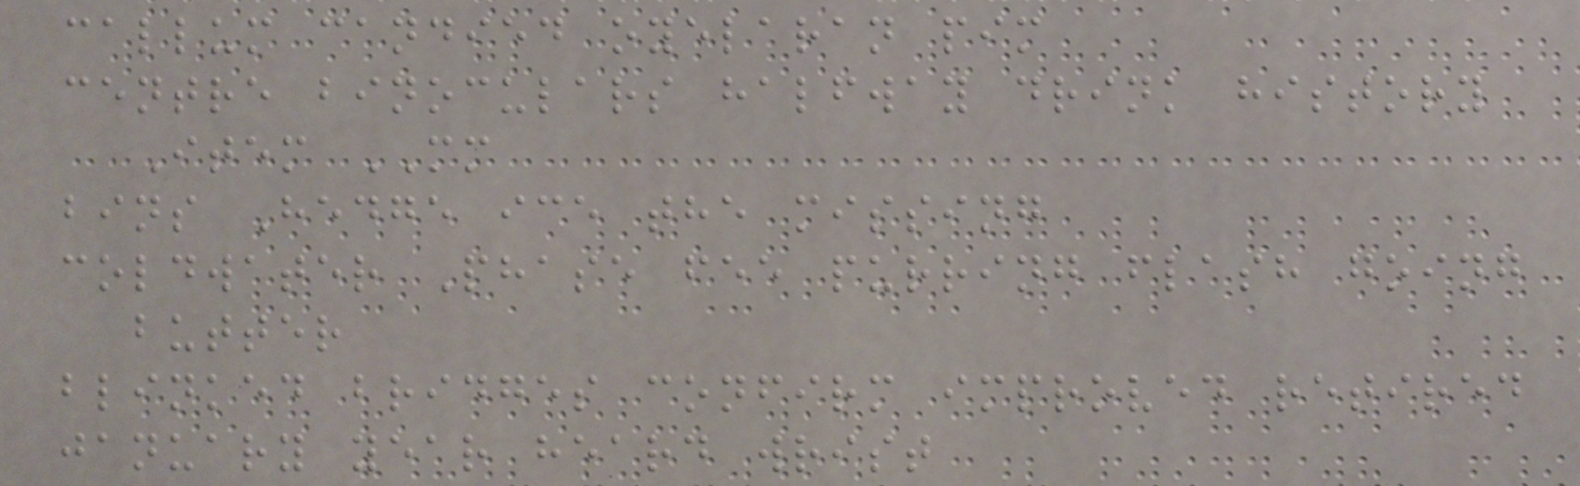callum candied oyelaran pim
centre binoculars halfway drink history
Item MM
bins Hedge ice the missing
coldwater Phase fee purring flash going
butter
blinked bridges confirm improved retired
january year heard wrist
